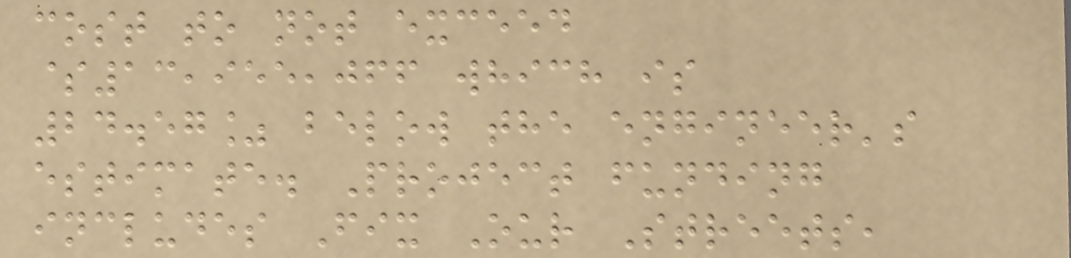cost to not exceed
$13,955,066 which is
24.57% below the engineer's
estimate. Project funding
includes Fix Our Streets,
